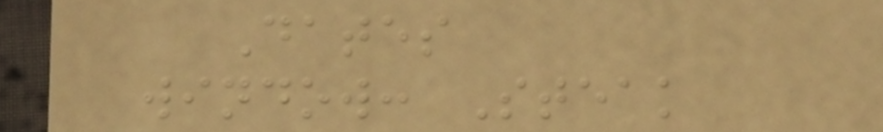Dates
window: Steak
